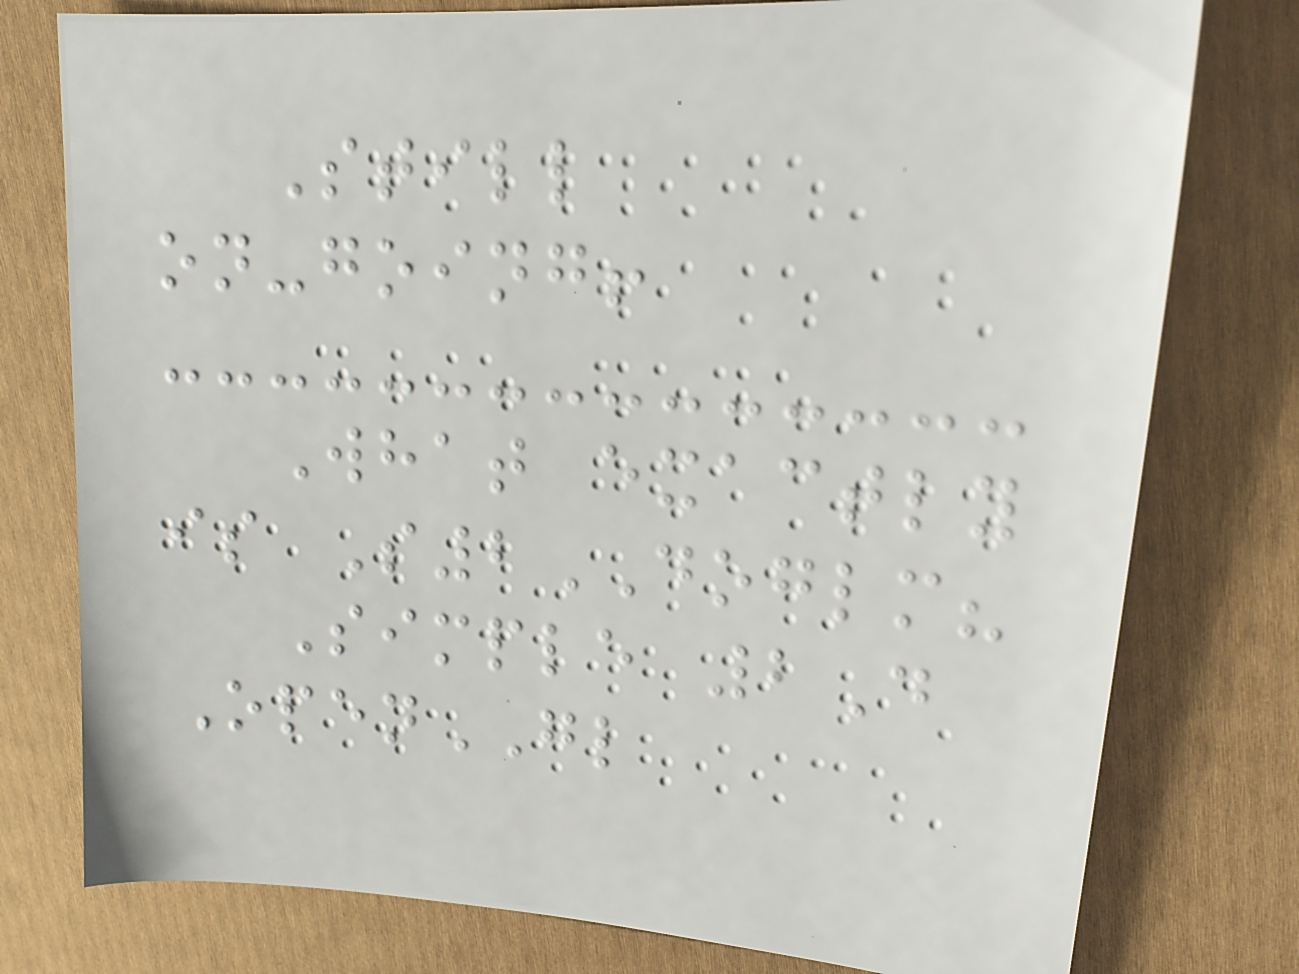Still
on-going!
What exactly
is S2DOGLM?
Simple 2D
OpenGL
